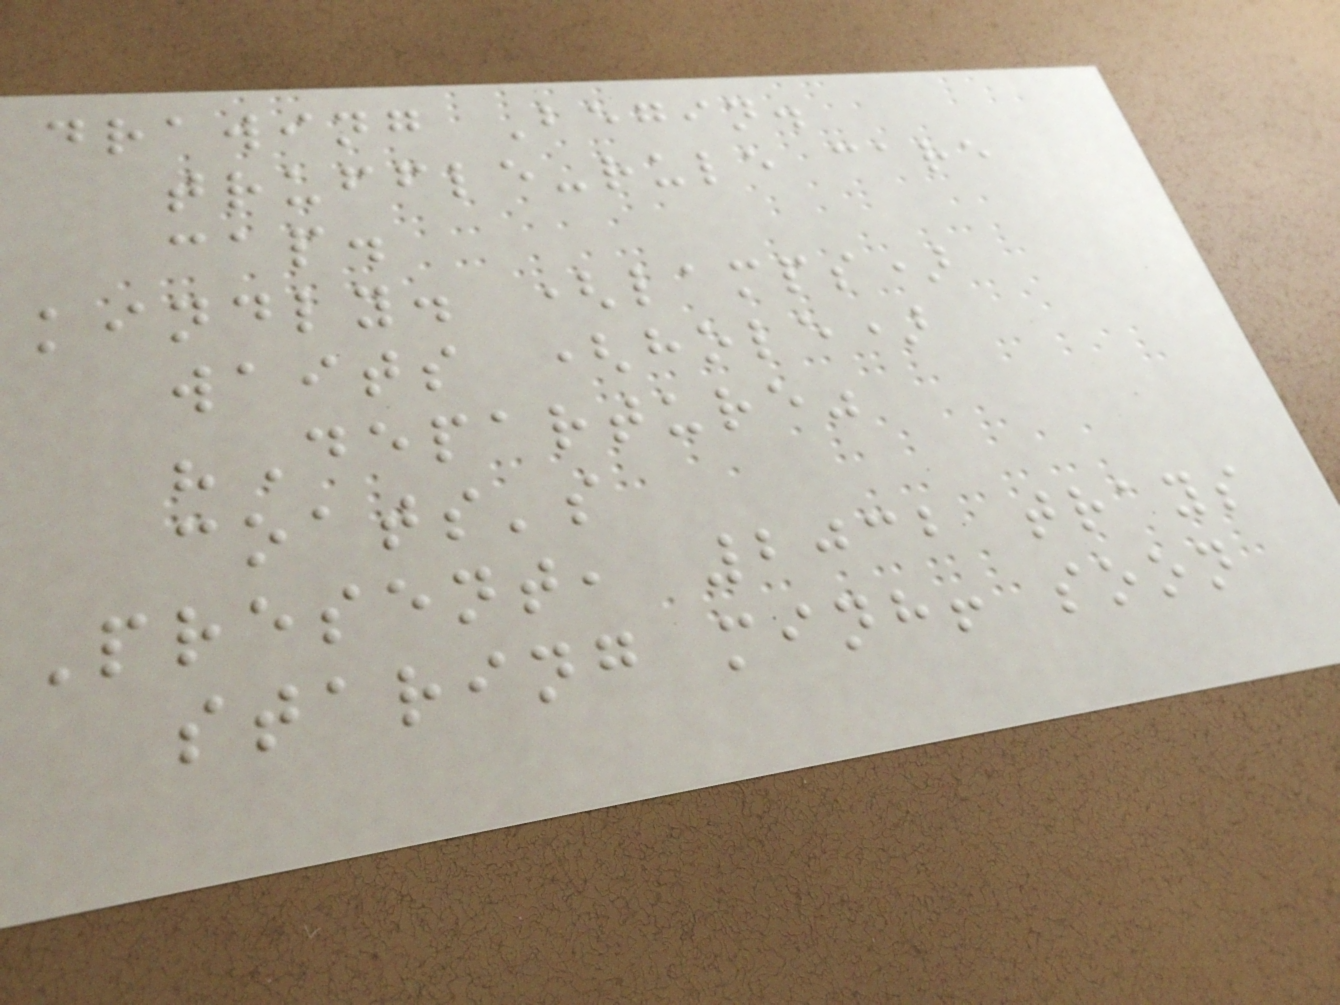drawing Begin.
truffle-rule care
cap.
kindly. (lamps)
waits (hole)
"Departure"
coats's
Present, 2032 trays
staring minh! soon
